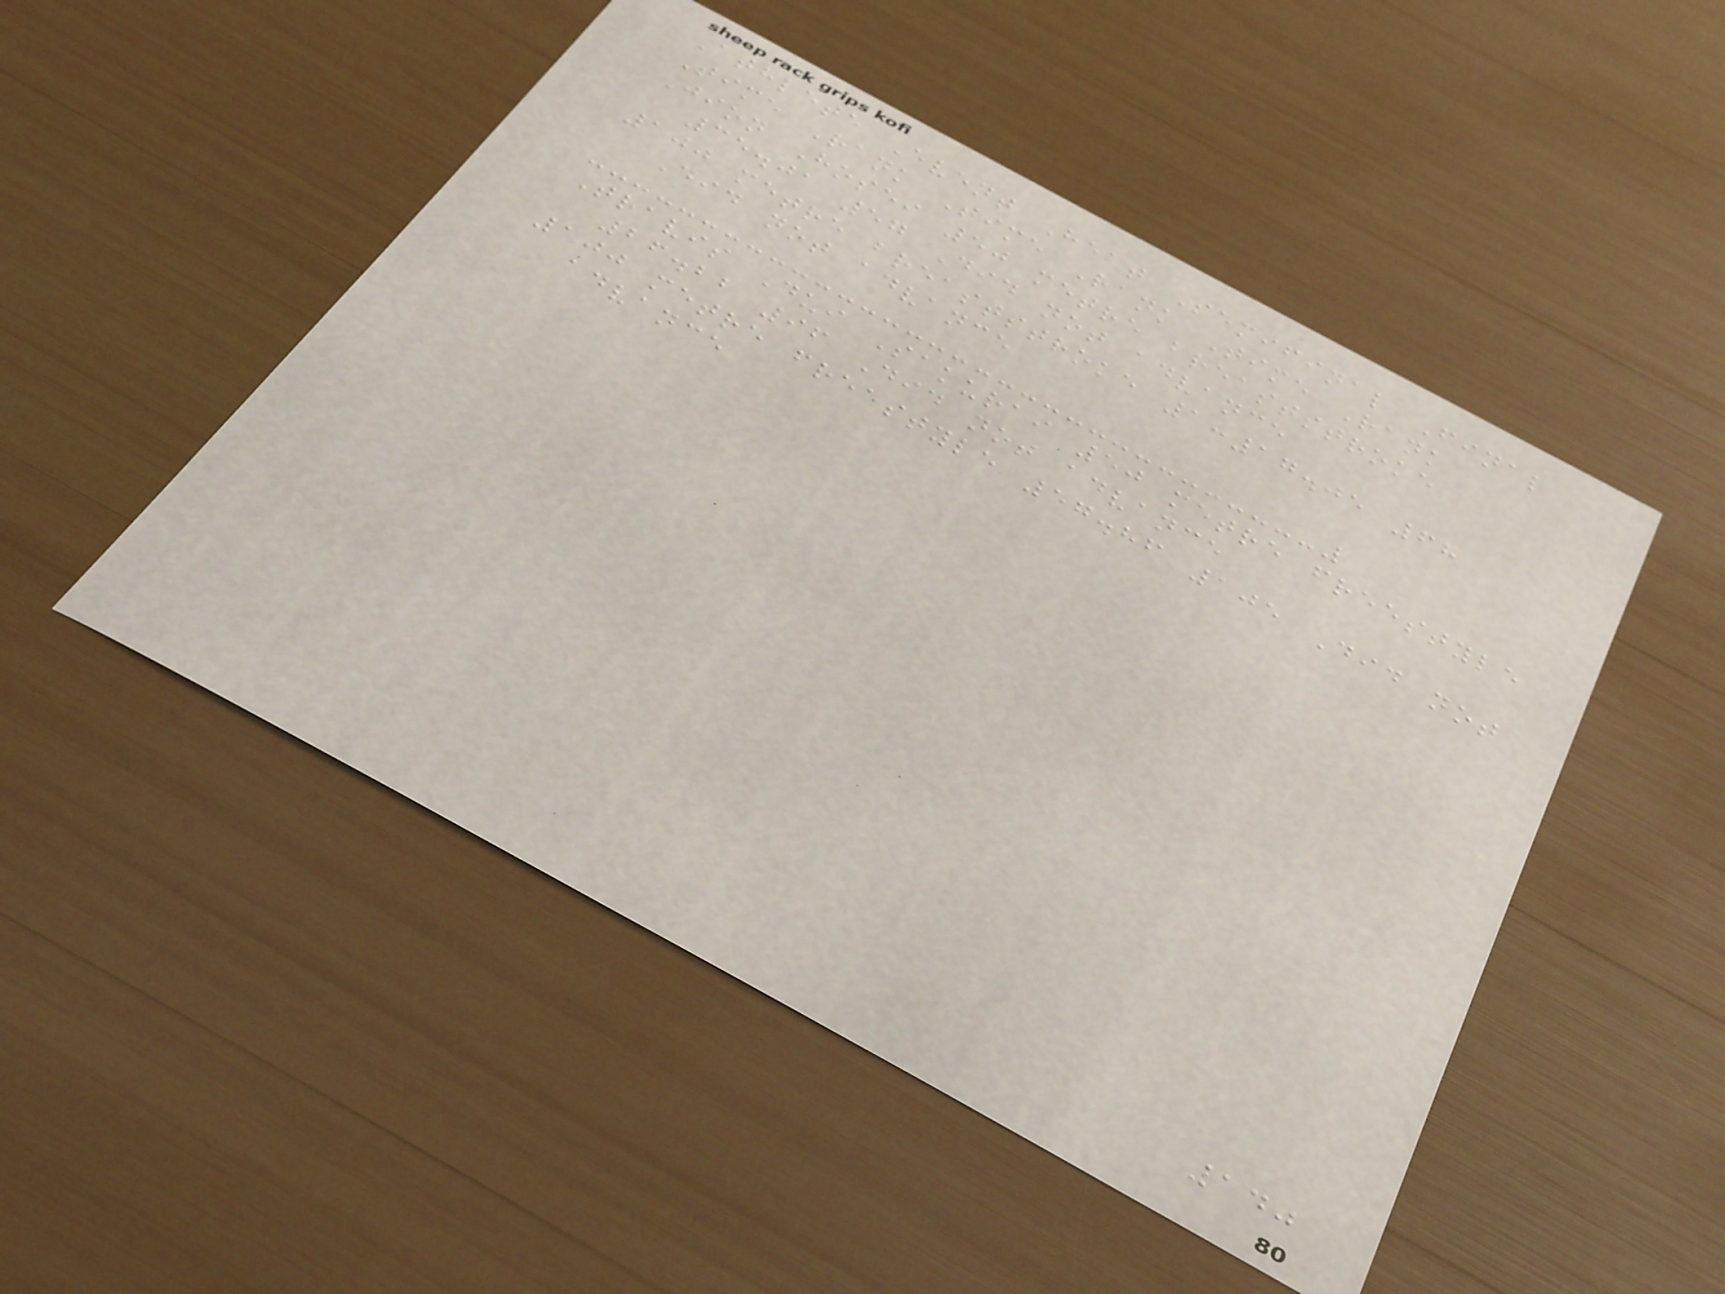Athlete Event Heat Semifinal Final
Time Rank Time Rank Time Rank
Jion Hosei 50 metre breaststroke
35.01 57 Did not advance
100 metre breaststroke 1:17.05 68
Did not advance
Travis Dui Sakurai 50 metre freestyle
26.22 96 Did not advance
100 metre freestyle 57.86 105 Did not
advance
140
